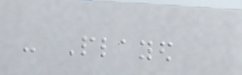- Played
